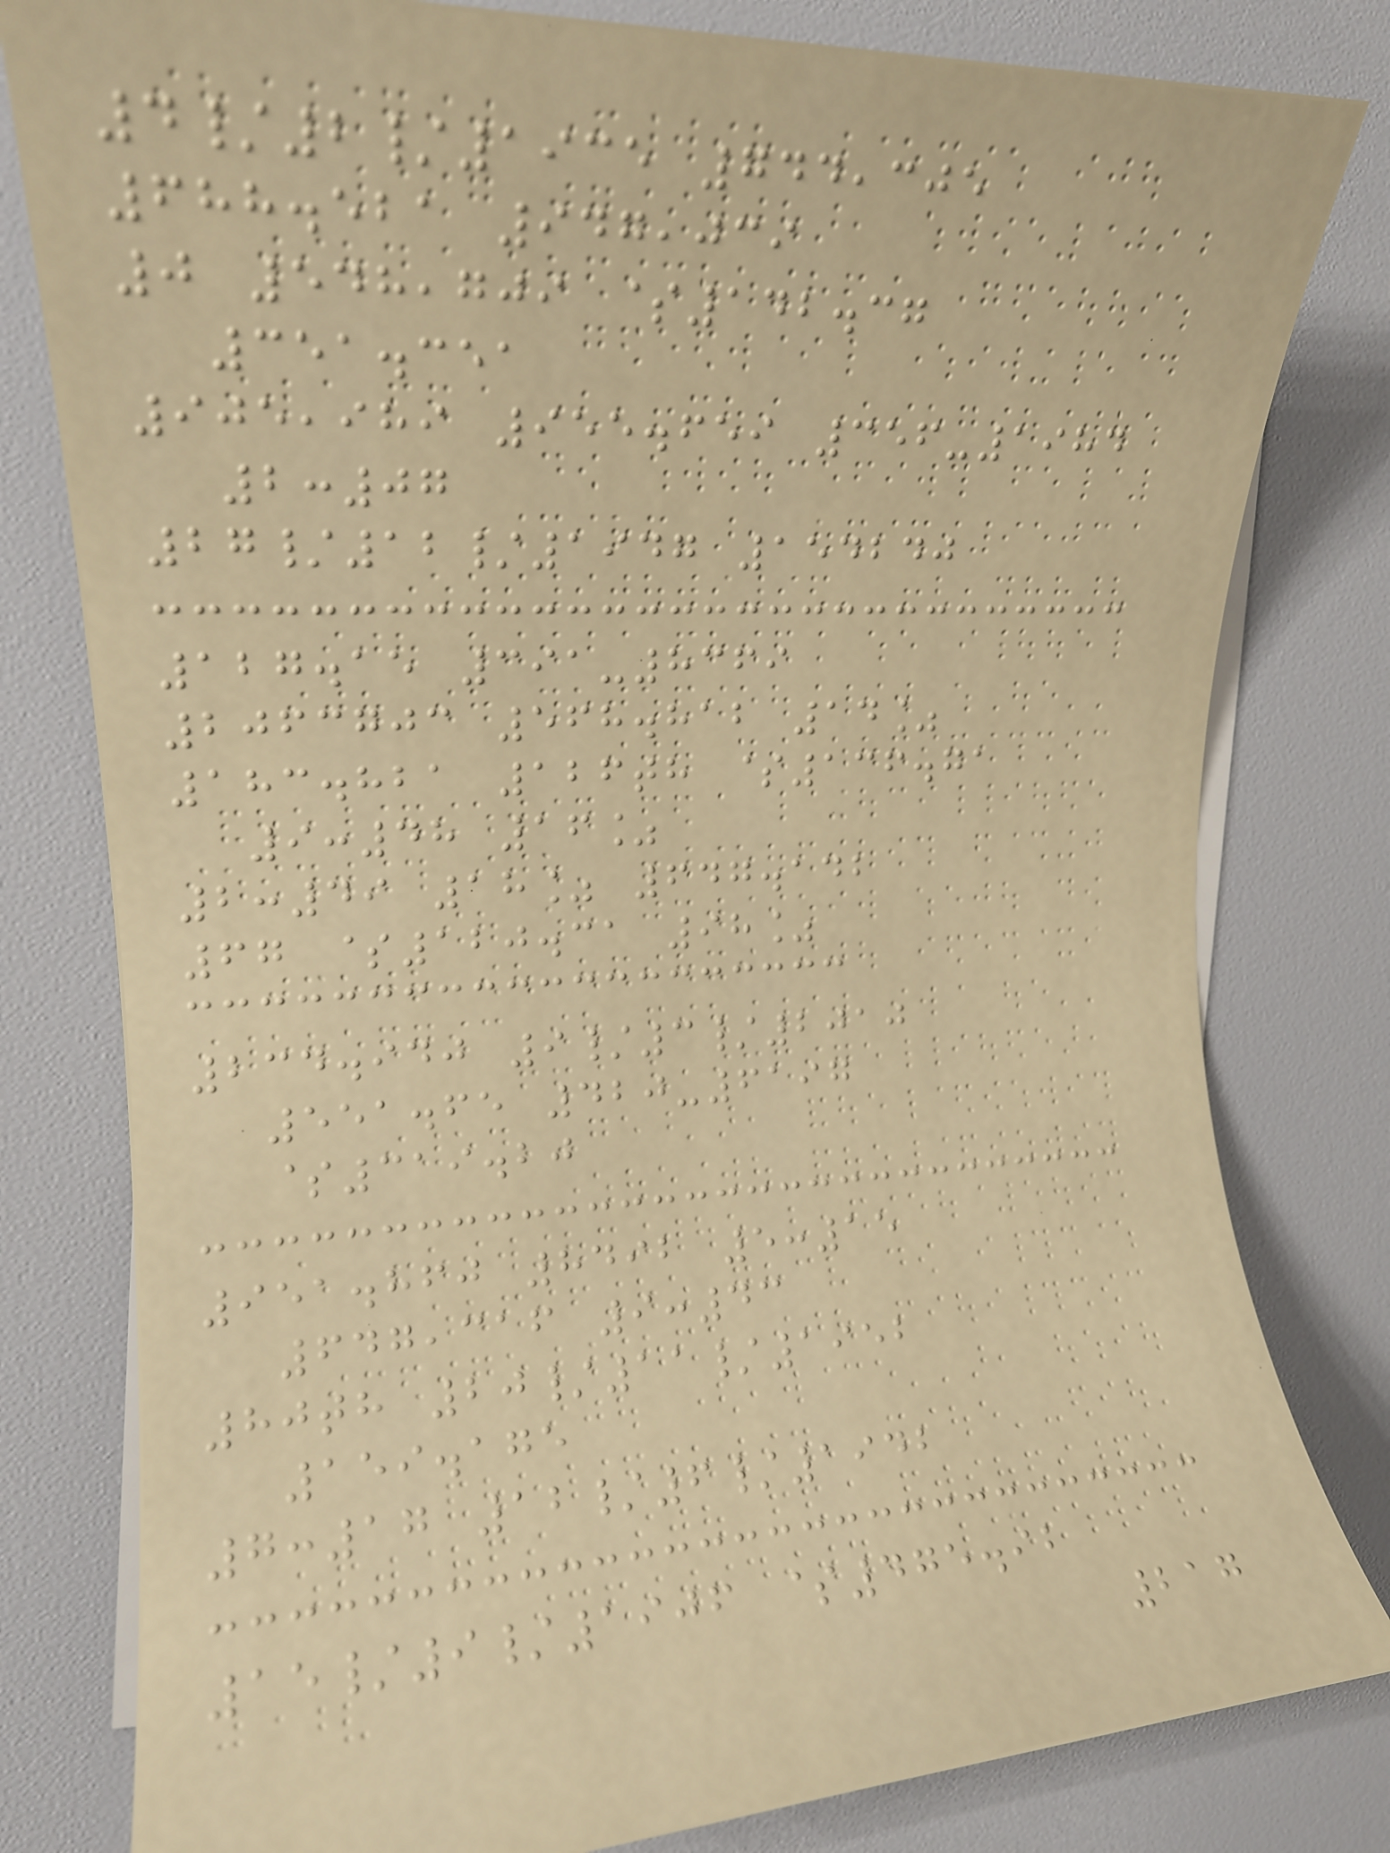4/2/1935 744,305
688.521 947,039
0 548,709 $142.37
351.351
905,989 955.659 356-1984
2:07
27/12/1947 154240
127.15 391-8369
2063703 568.812 14%
183.821 126th $136.71
9:48 16%
2:49 18% 647.142
67 $120.31 98%
234.940 9/3/2010
551.65 420-6197
$319.20
951.860 8492 5:15
647,316 9:43
80th 20/11/1952
159.175
7:17 12/6/1942
15/9/1906 $475.92
217
